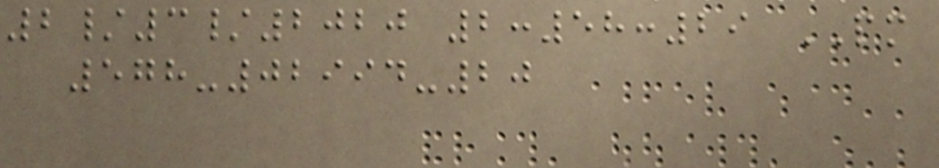2/3/2020 2:58:29 PM
578-02994-20
